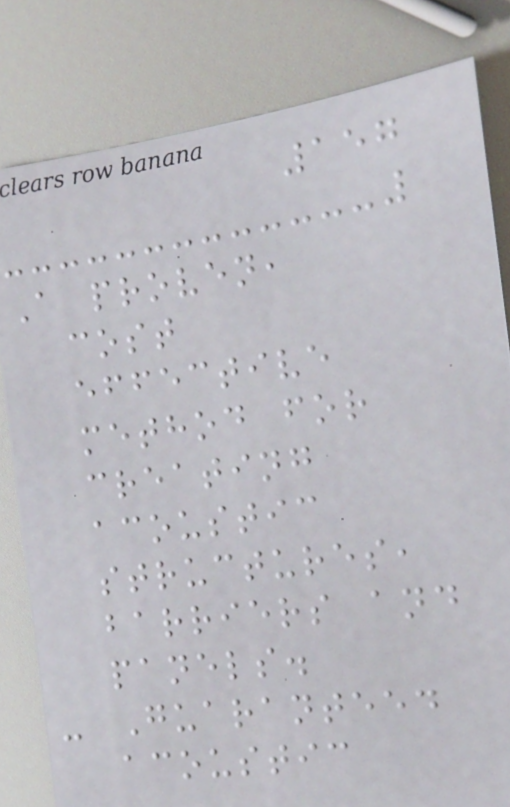157
A proven,
cost
effective
method for
creating
acoustic
structures,
barriers and
panels.
- Guaranteed
acoustic
